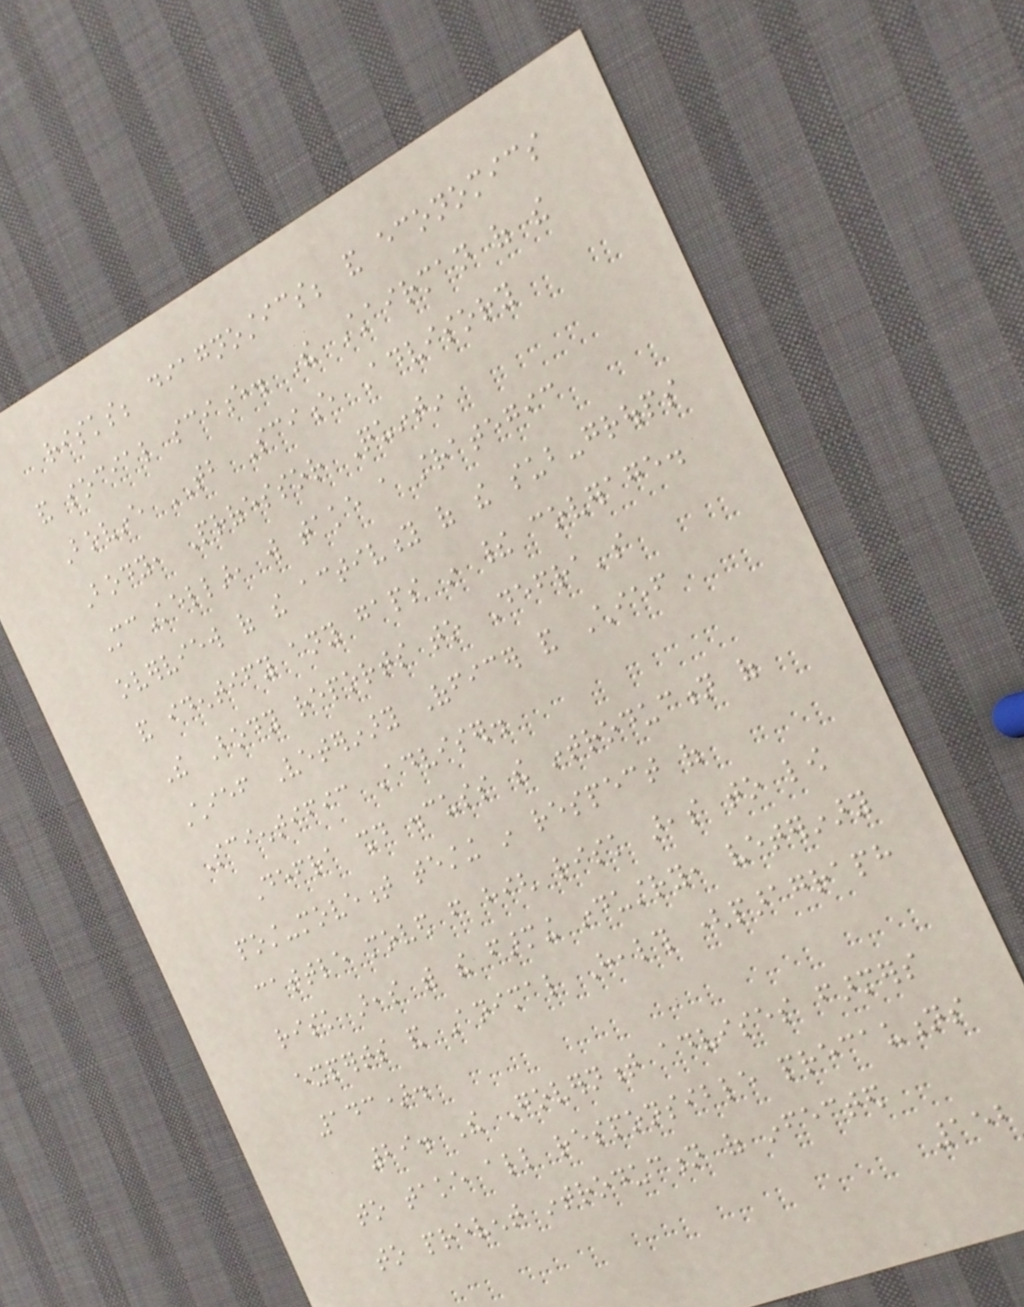risks; diagnostics; and economics
and social science. The Chairman of the
Bovine TB Science Advisory
Body, Professor Quintin
McKellar, will take a strategic
overview of the activity of the sub-groups
and identify any gaps in their coverage.
The Body reports to Defra's
Chief Veterinary Officer and Chief
Scientific Adviser.
Defra should discuss the introduction of
post-movement testing in respect of
cattle moved from high risk areas to low
risk areas with the farming industry, veterinary
experts and Animal Health (paragraph
143).
29. The Government advises farmers
to take all responsible precautions
to prevent introduction of infected
152
